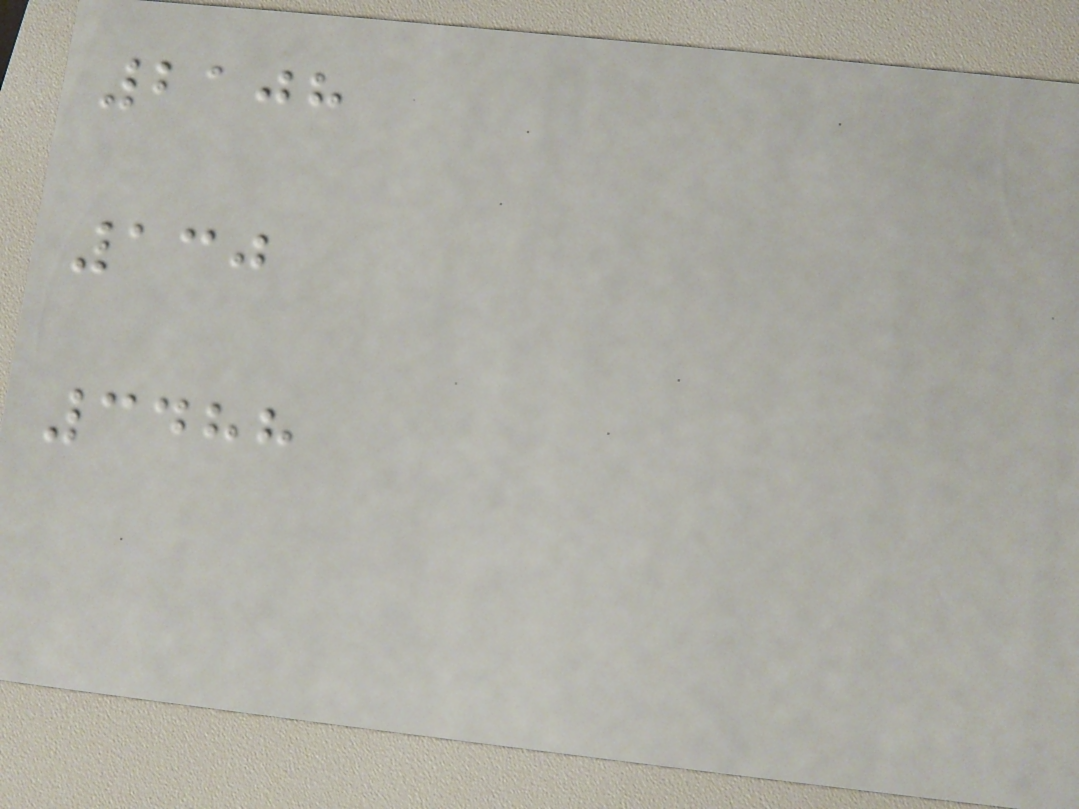2108
130
3488
